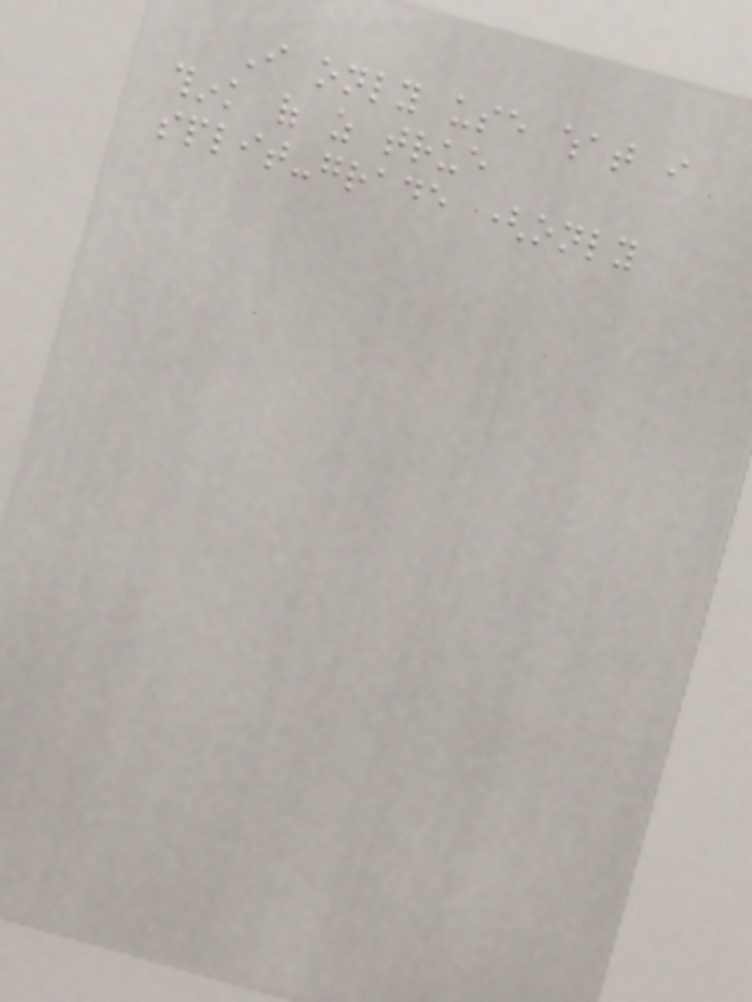I only use what i
think of as true
split-grade (only
